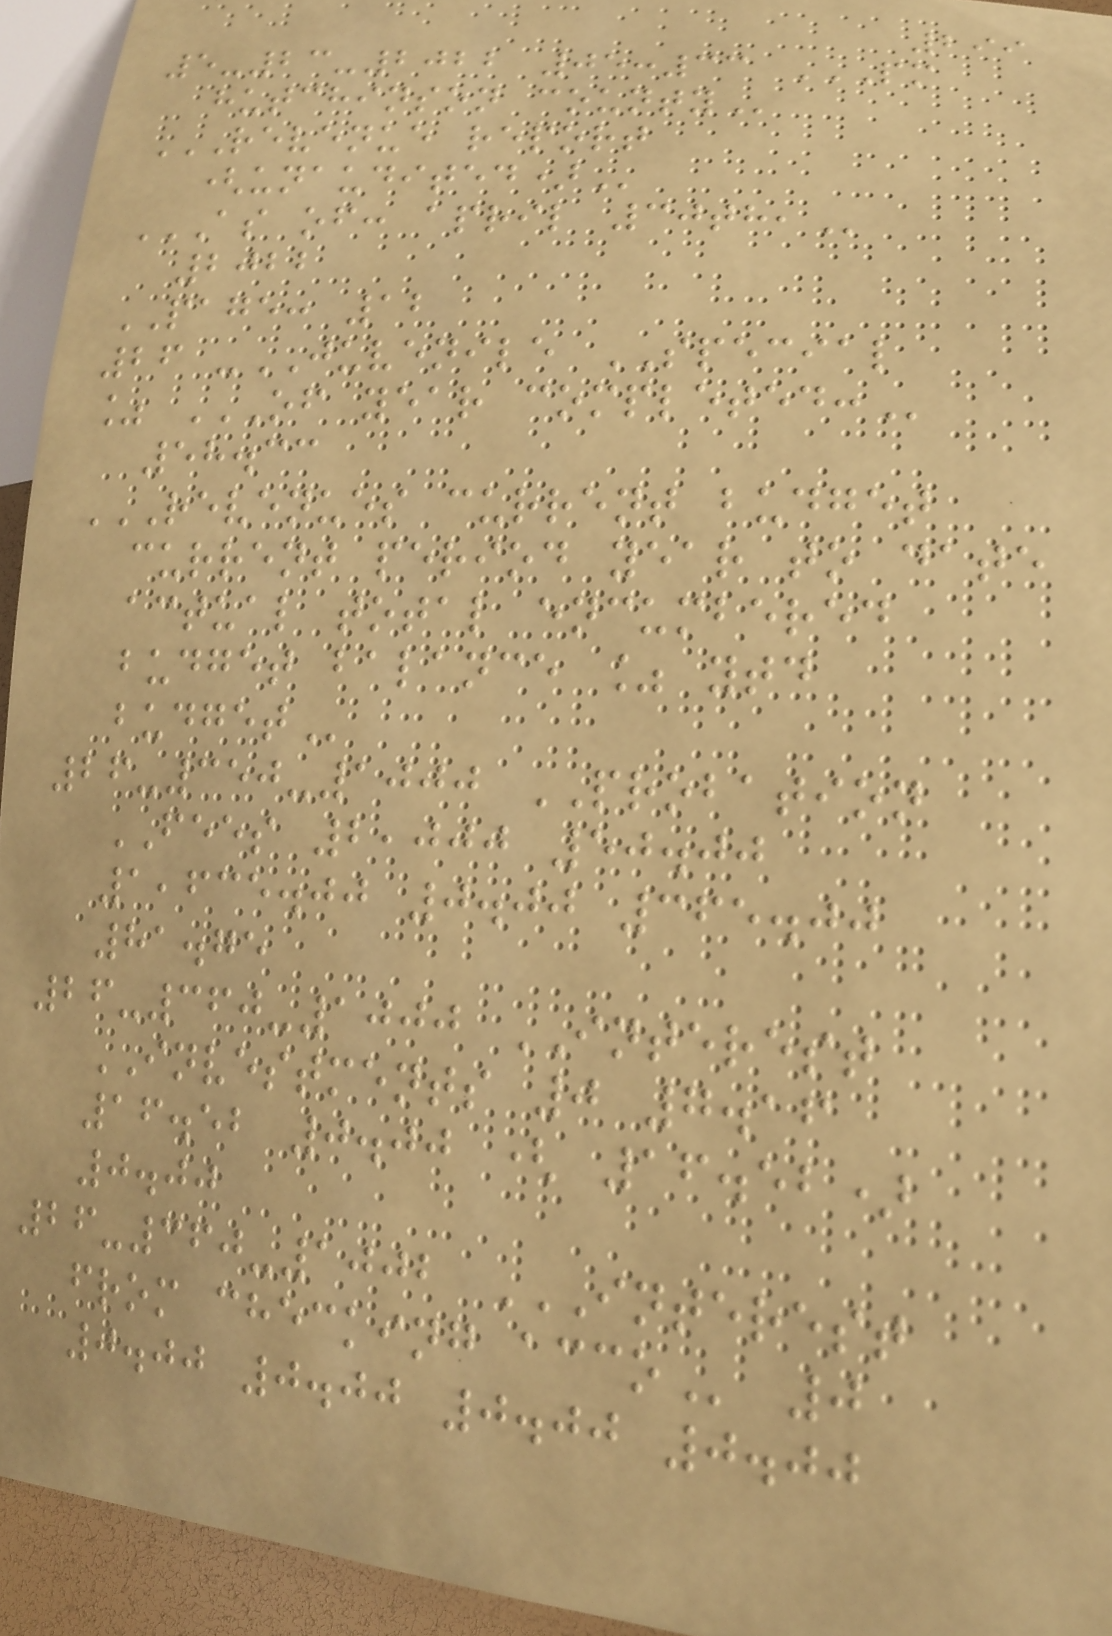299
5-23-2022 05:33 PM
HUTCHINSON COUNTY
REVENUE REPORT
(UNAUDITED)
AS OF: APRIL 30TH,
2022
PAGE: 12
26 -JUVENILE SPECIAL
% OF YEAR COMPLETED:
58.33
REVENUES CURRENT BUDGET
CURRENT PERIOD YEAR TO DATE
ACTUAL TOTAL ENCUMBERED
BUDGET BALANCE % YTD
BUDGET
26-350-1000 PROBATION
FEES 2,000 50.00
1,635.00 0.00 365.00
81.75
26-360-1000 INTEREST
INVESTMENTS 0 7.16
16.52 0.00 ( 16.52)
0.00
26-360-1002 INTEREST
FROM CHECKING ACCO 0
0.00 0.00 0.00 0.00
